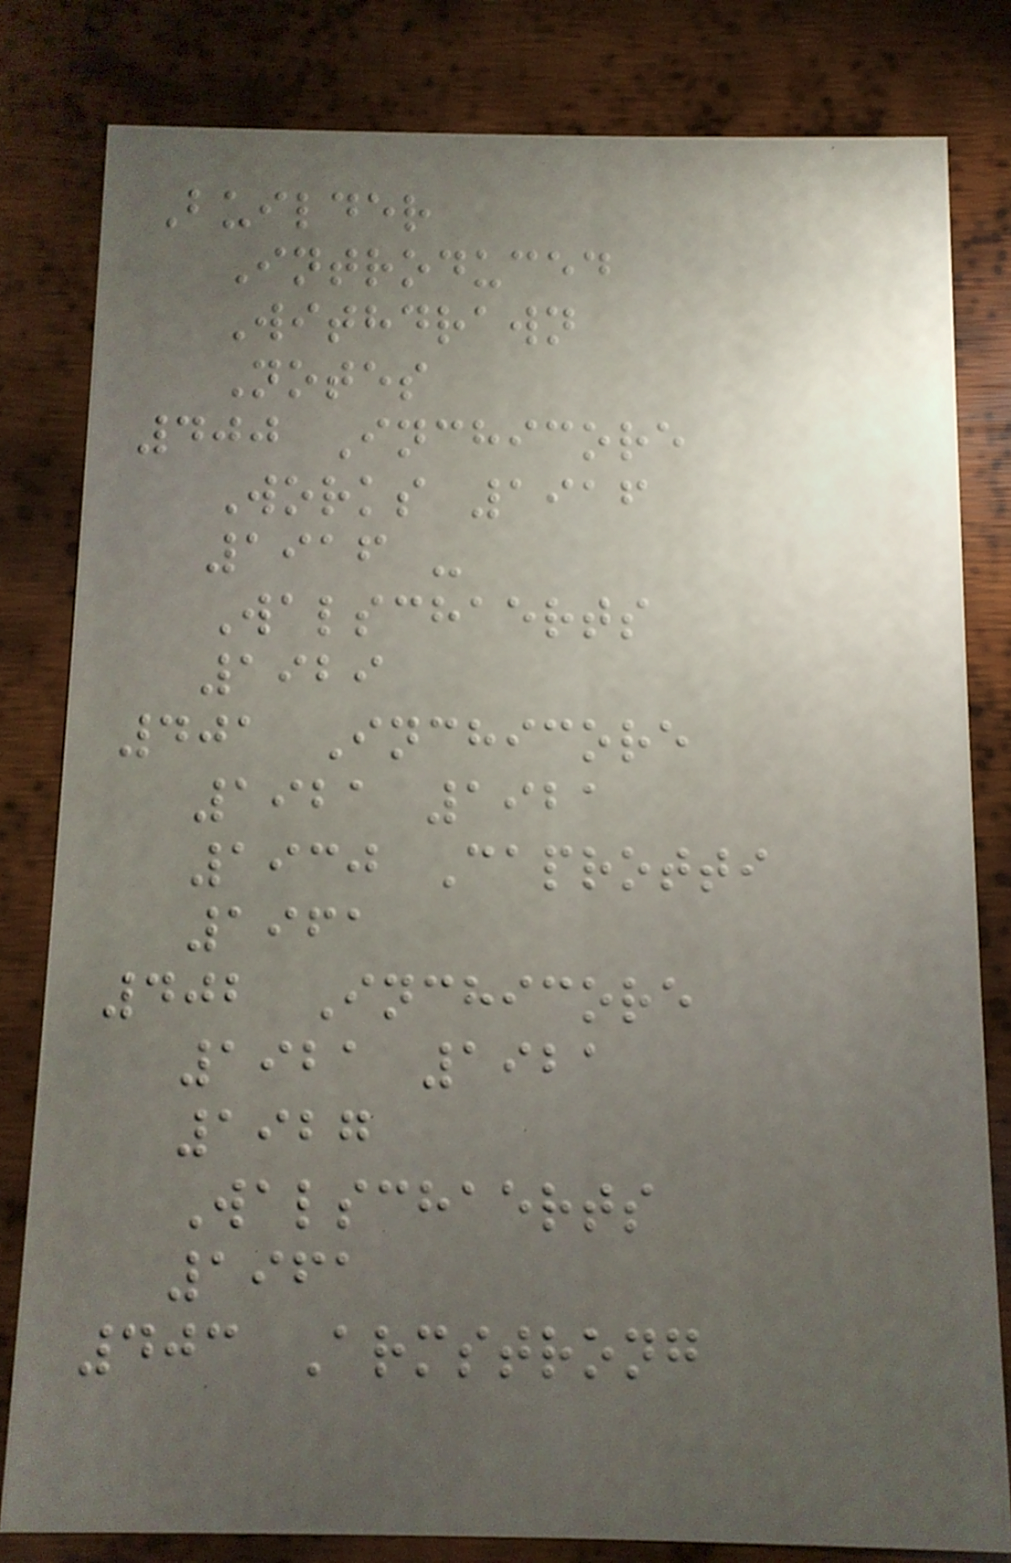Builder
Introduced
Withdrawn
Notes
400 Inchicore
Works 1916
1916 -
Walschaerts
1929
401 Inchicore
1921 1921
1930 Caprotti
1961
402 Inchicore
1921 1921
1927
Walschaerts
1961
403 Armstrong
